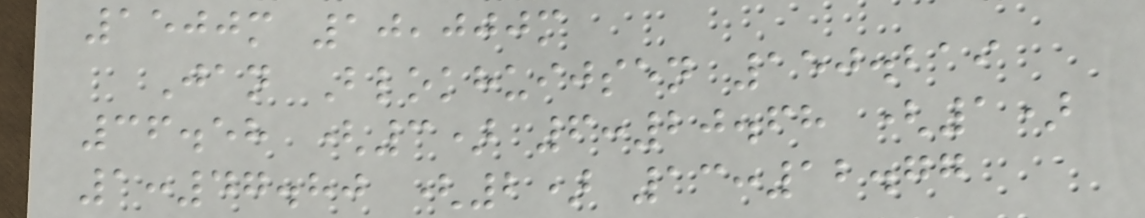1500m 10,000m
Jan Blokhuijsen 150.219
36.58 (3) 6:20.68 (1)
1:47.80 (2) 13:12.77
